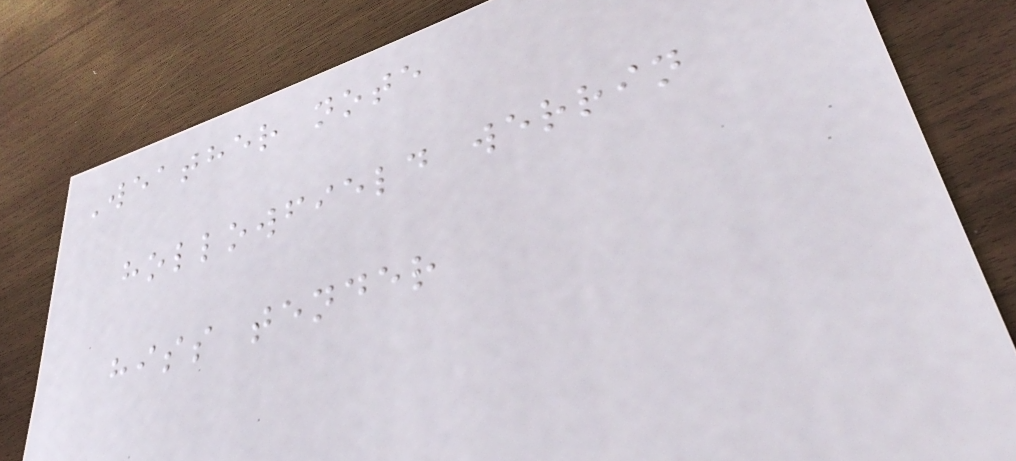Weather note
hollowfield werrin
hiss tender
